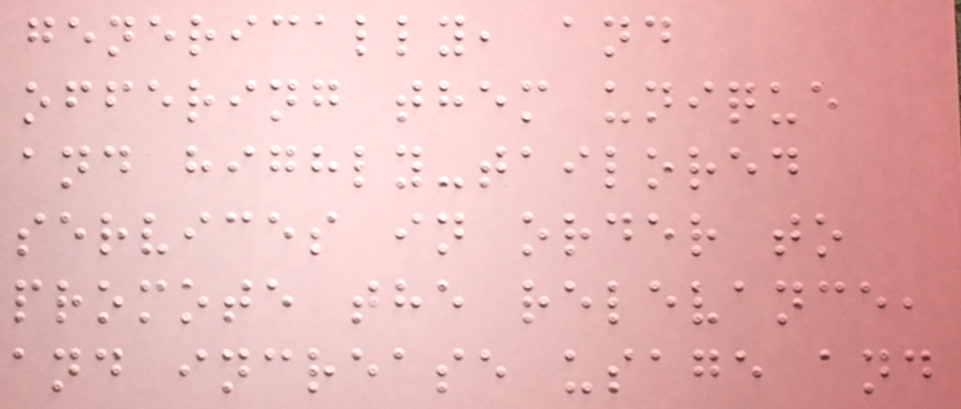generically, and
offering them unique
and highly-tailored
services in order to
promote the relevance,
and increase usage and
